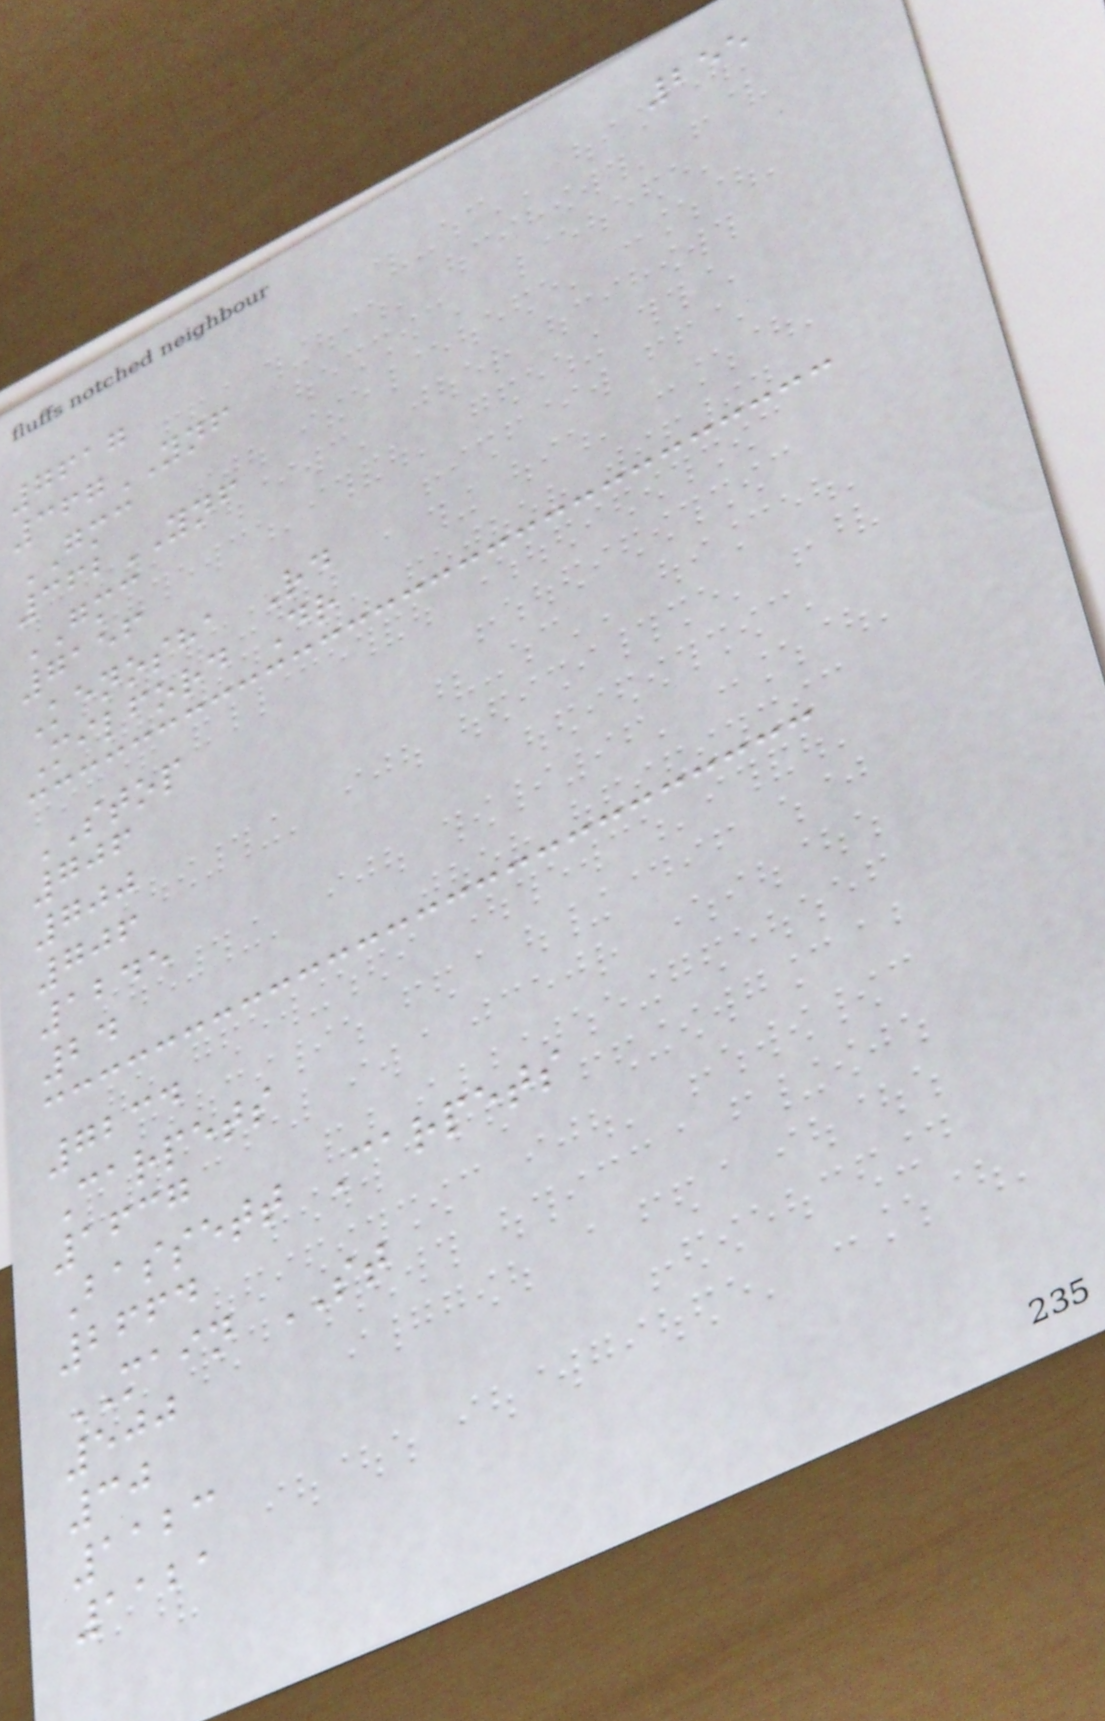255
7617
367YNF
GMC
362YNF
GMC
7156
Kenosha Rd
Milford Dr
STOP
706
700
706
1245
24
7234
Carpets
1637
Bassett Carpets
2664
MAIN ST
500
30
1123
1121
